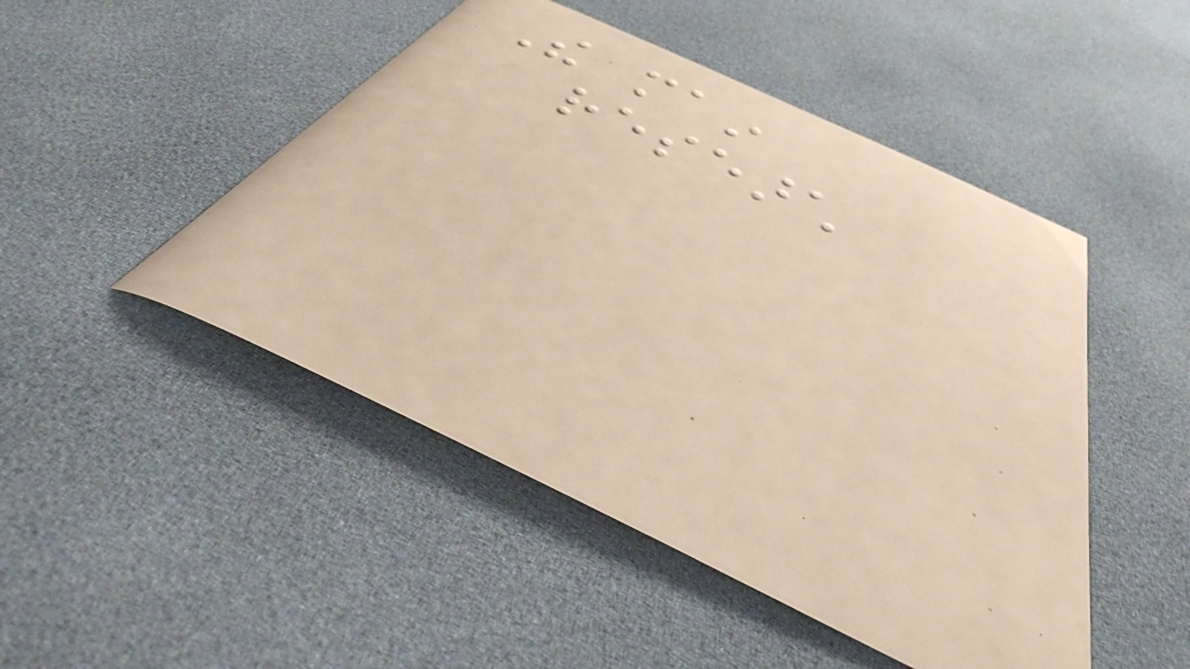The main
research
